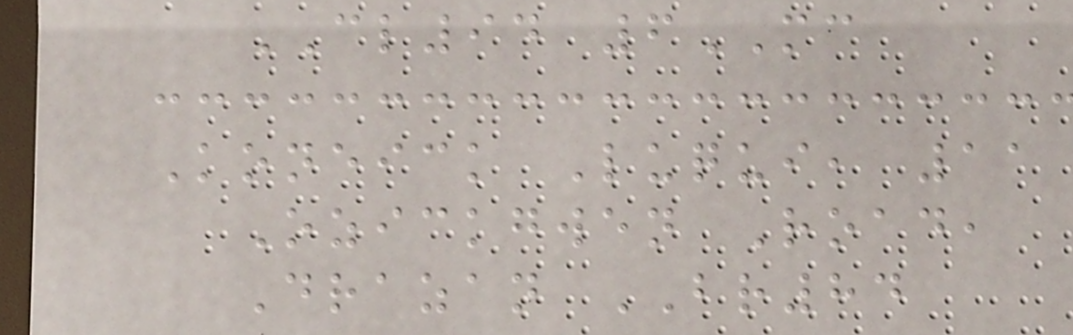CL94 6MC
Koneick Luqui, 11
Ozickgwen Road,
Drazan BR84
